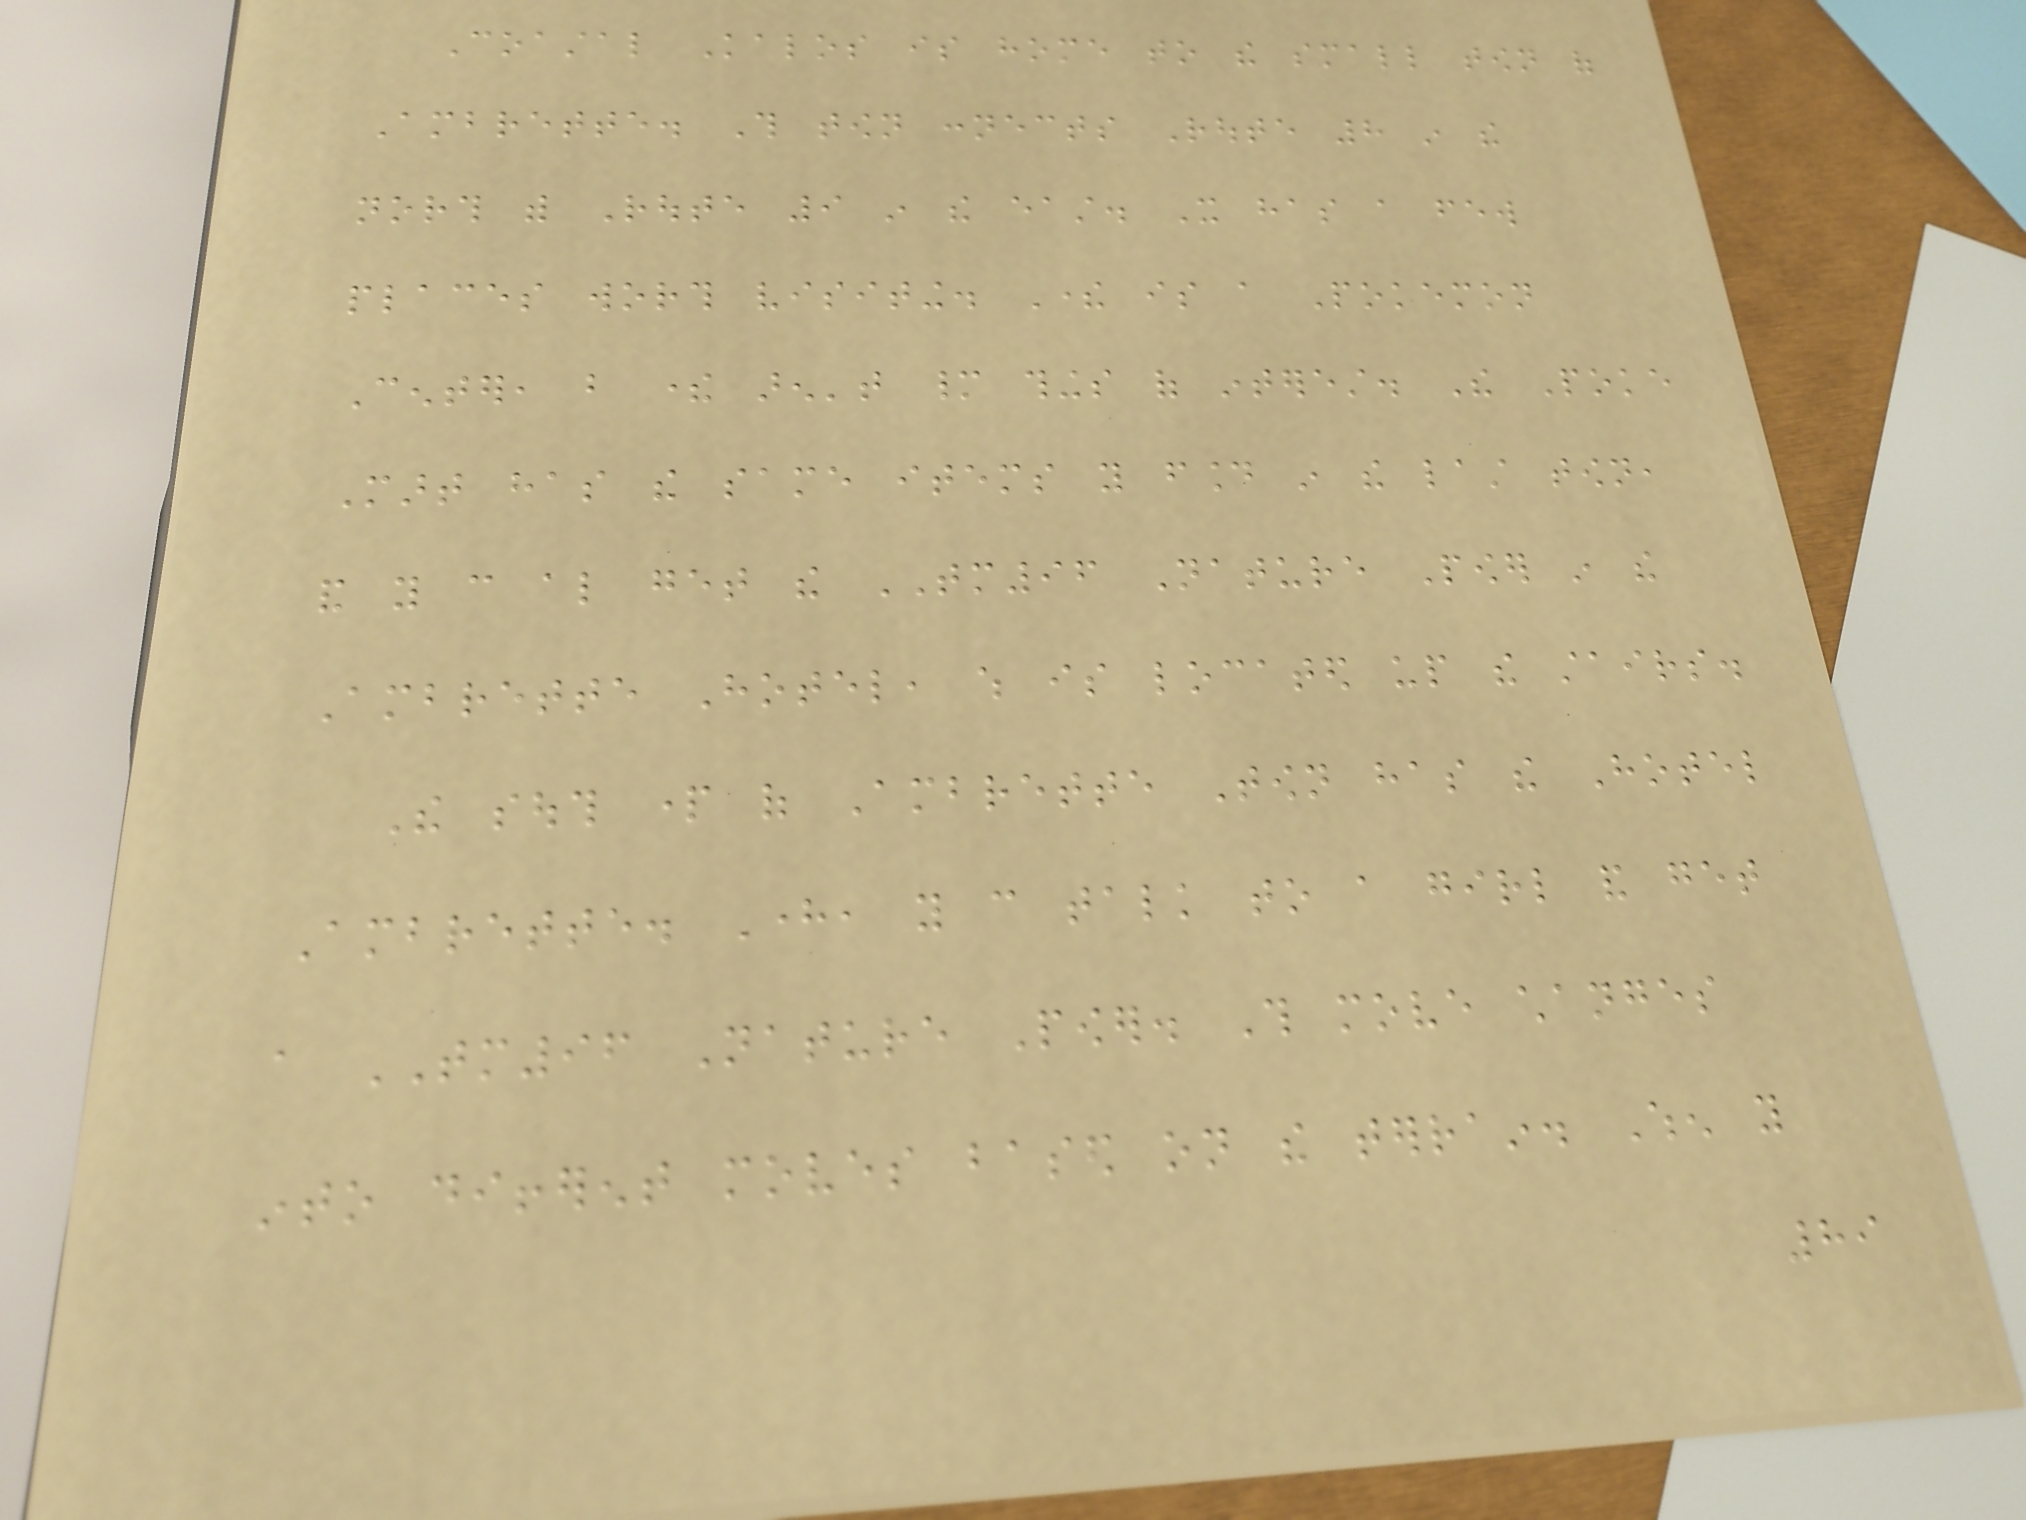Coastal Kalos is home to the small town of
Ambrette. This town connects Route 8 in the
north with Route 9 in the east. It has a few
places worth visiting. There is a Pokemon
Center, but there aren't many things of interest. The Poke
Mart has the same items you found in the last town,
and you can also get the TM96 Nature Power in the
Ambrette Hotel, which is located up the stairs.
The south part of Ambrette Town has the Hotel
Ambrette. Here, you can talk to a girl and get
a TM96 Nature Power. This move changes
into different moves based on the terrain. When you
89
